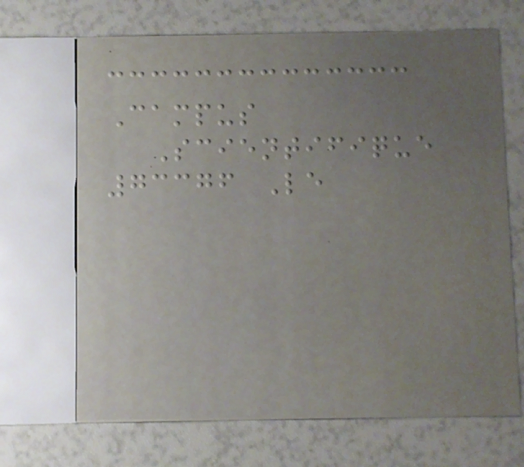Campus
Scientifique
73376 Le
